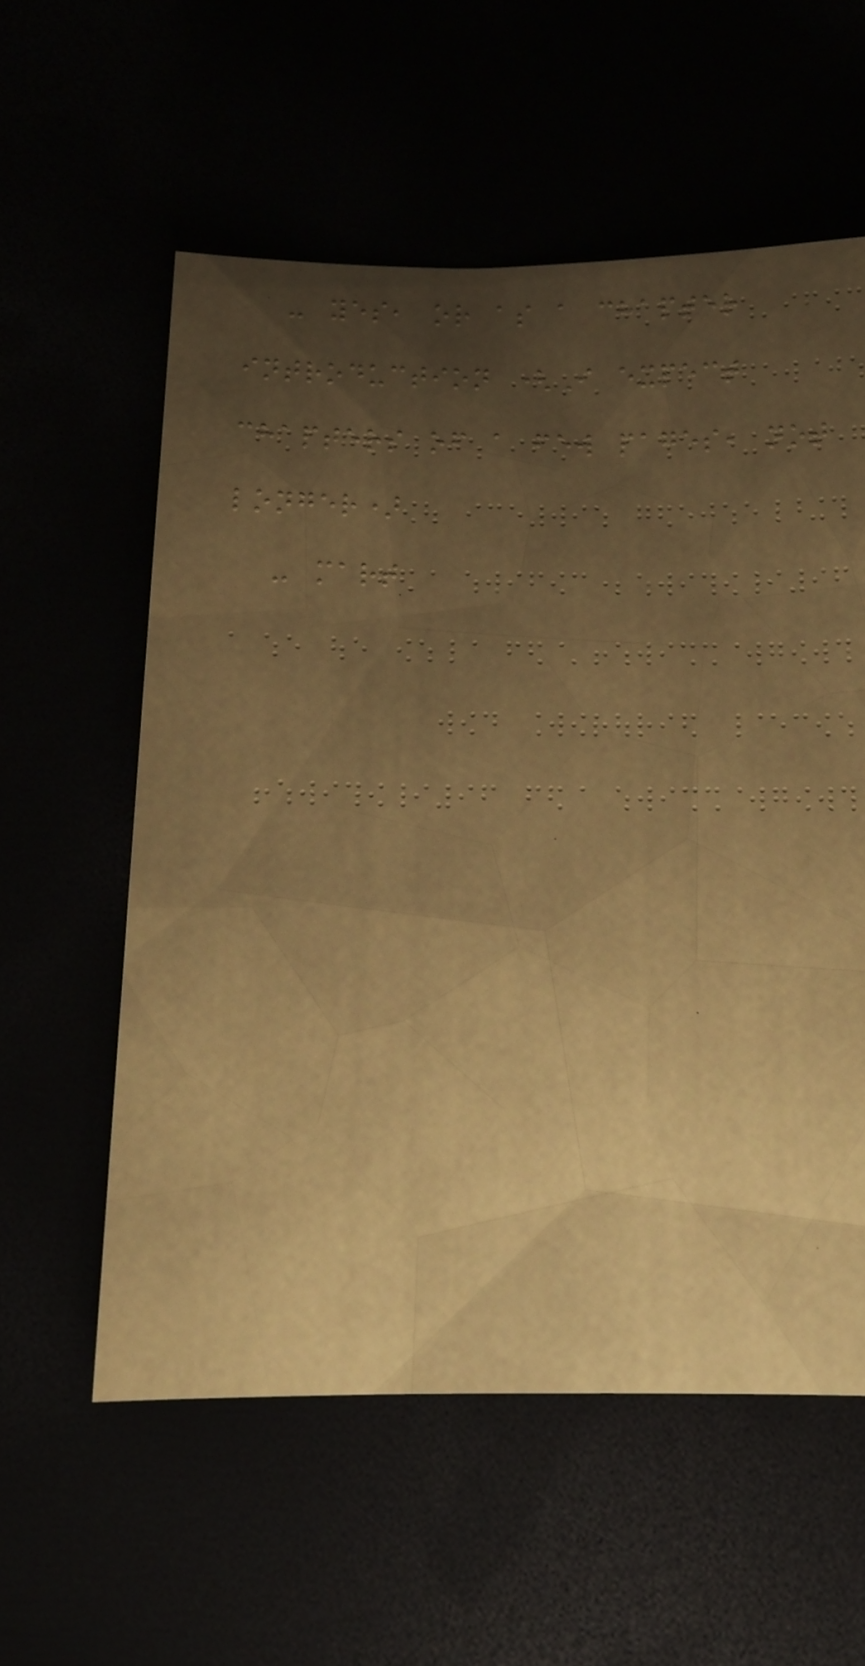- yes, or as a chapter
introduction (I expect
chapters of a few pages, not
longer)
- mart
